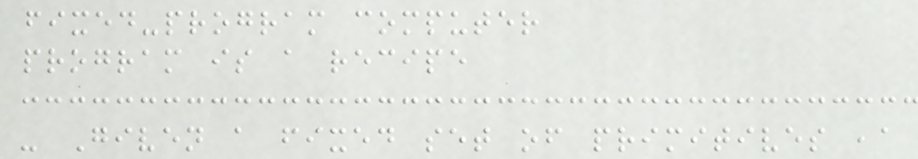fixed-program computer
program is a recipe
- Given a fixed set of primitives ,a
